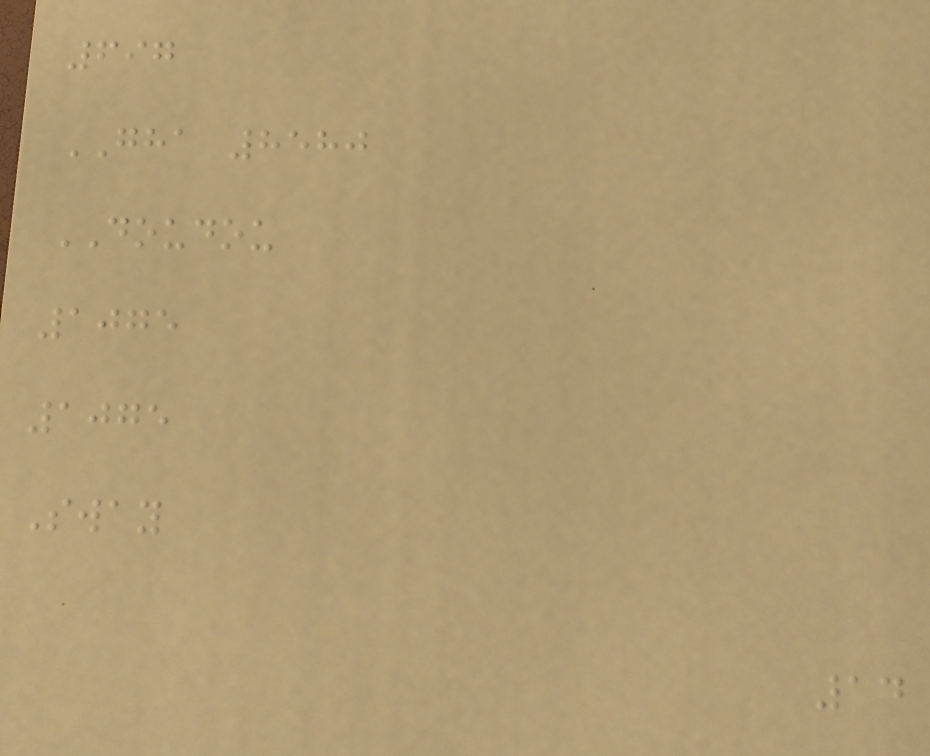697
GHA 8580
DOUDOU
1075
1075
Sway
14
